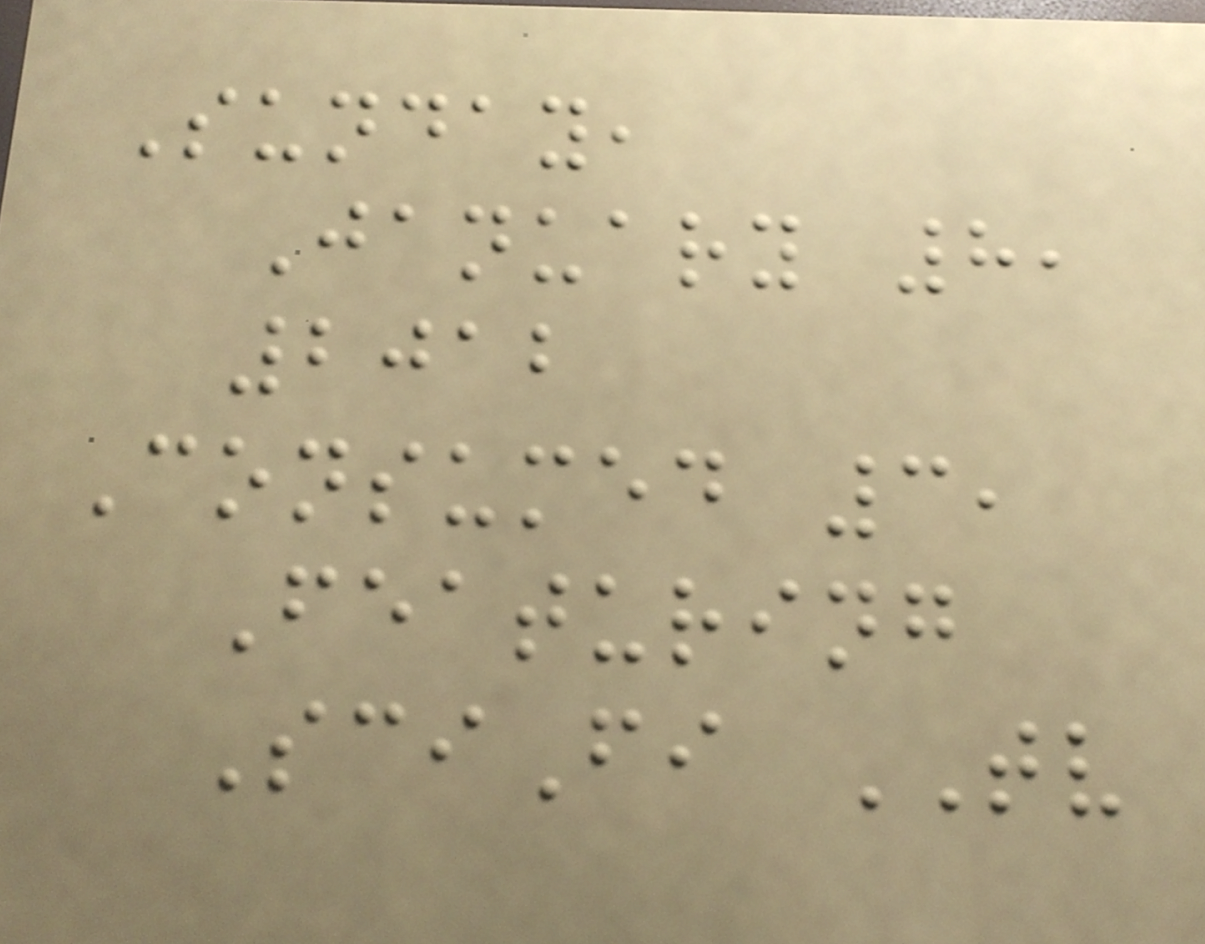Sunday,
January 8,
2012
Consumed 3,
Featuring
SciFi TV
